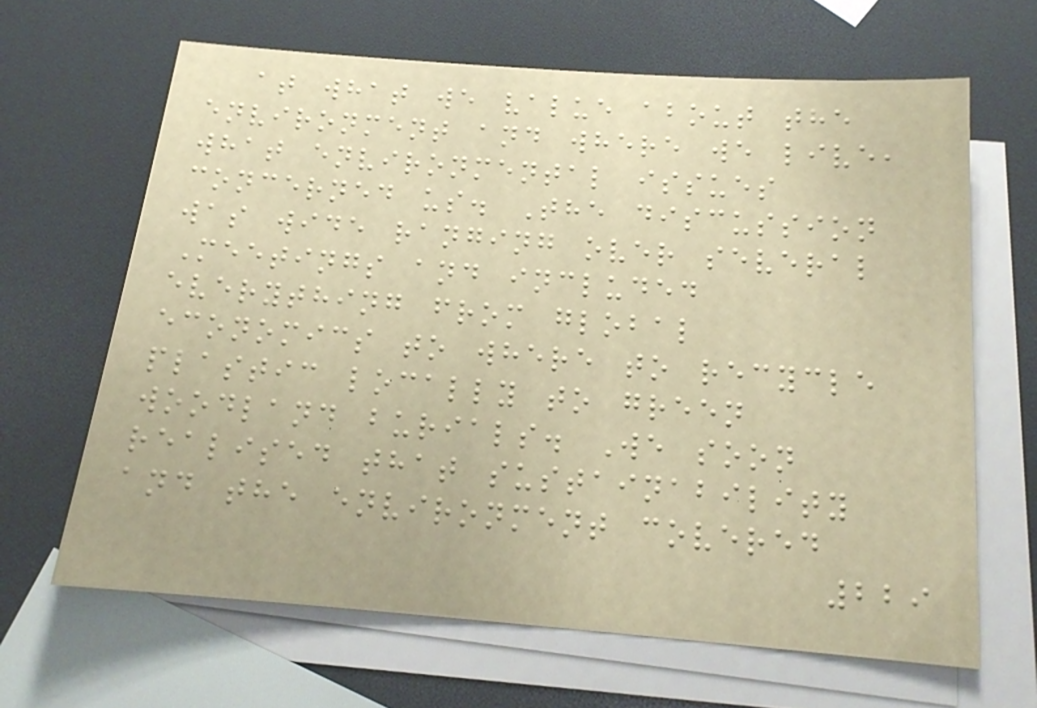at what we value about the
environment and where we live,
what environmental issues
concerned us. The discussion
was wide ranging over several
Meetings and included
everything from global
economics to where to recycle
plastic locally to green
woodland burials. We soon
realised that sustainability
and the environment covered
229
